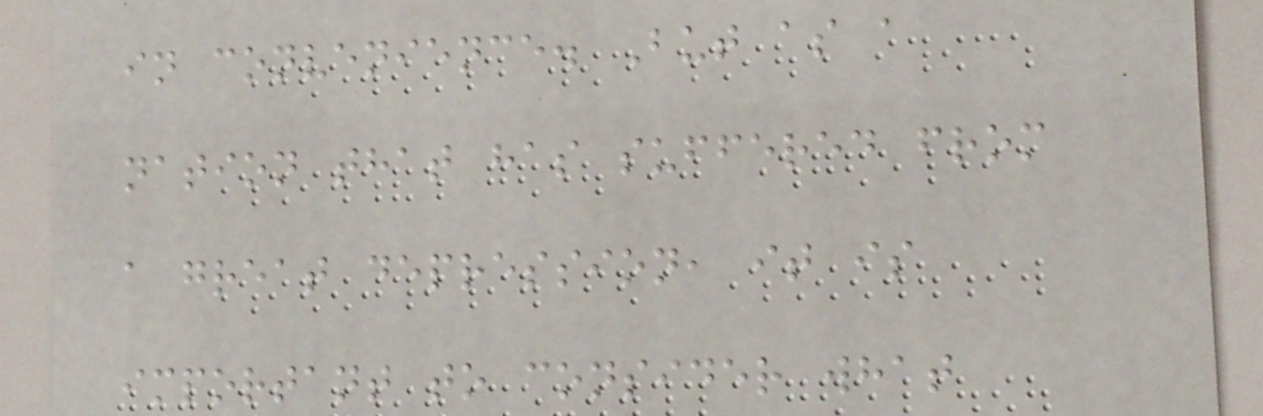in convenience. But as a
nation that has suffered from
a great depression, it is
important to consider what
